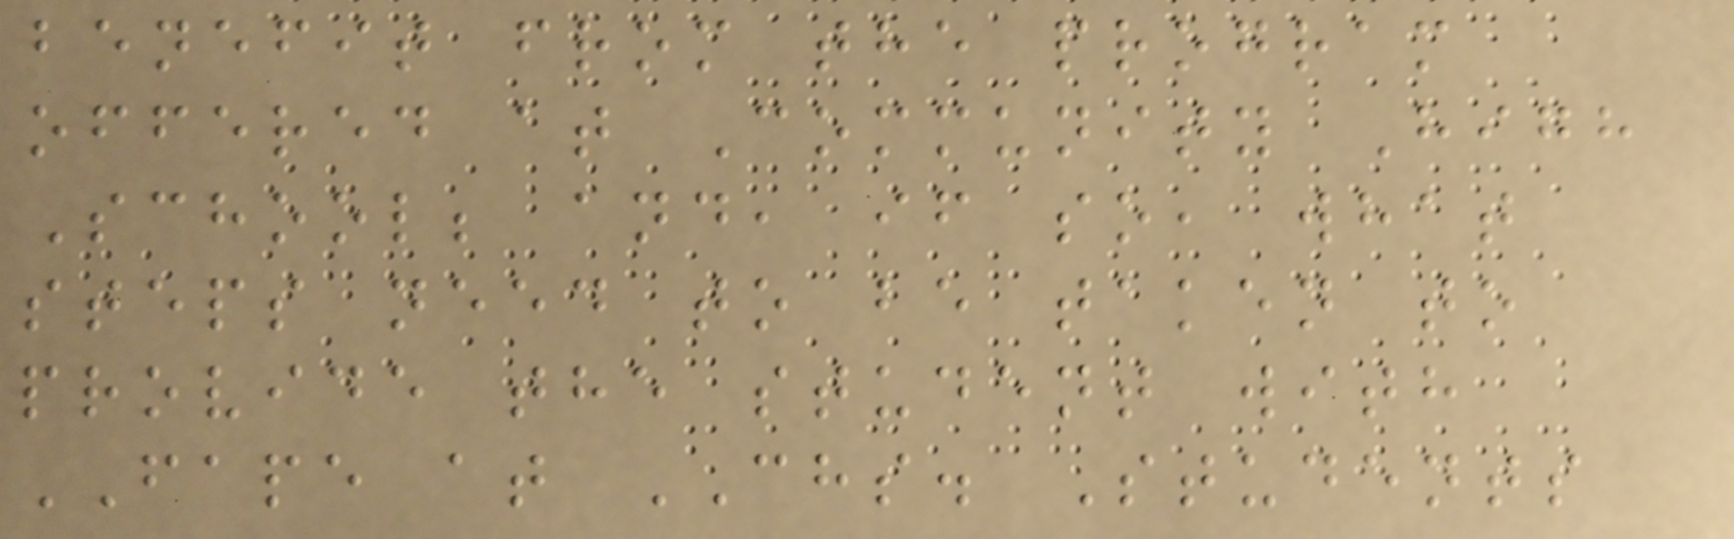benefit from the program
offered at Community High
School; and, if so, what
steps need to be taken to
provide the student with
FAPE at CHS. Students
